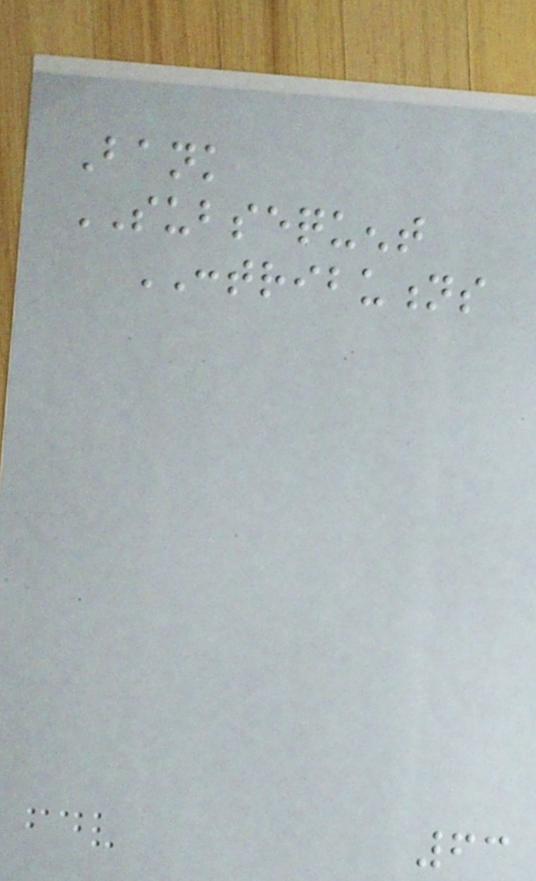Bank
SUBSEQUENT
CONTRIBUTIONS
63
